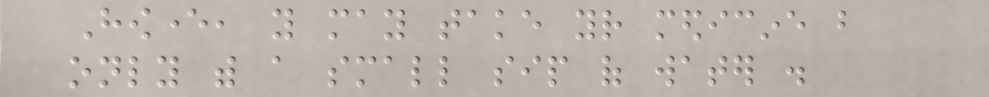However, you may take your medicine but
only with a small sip of water .
